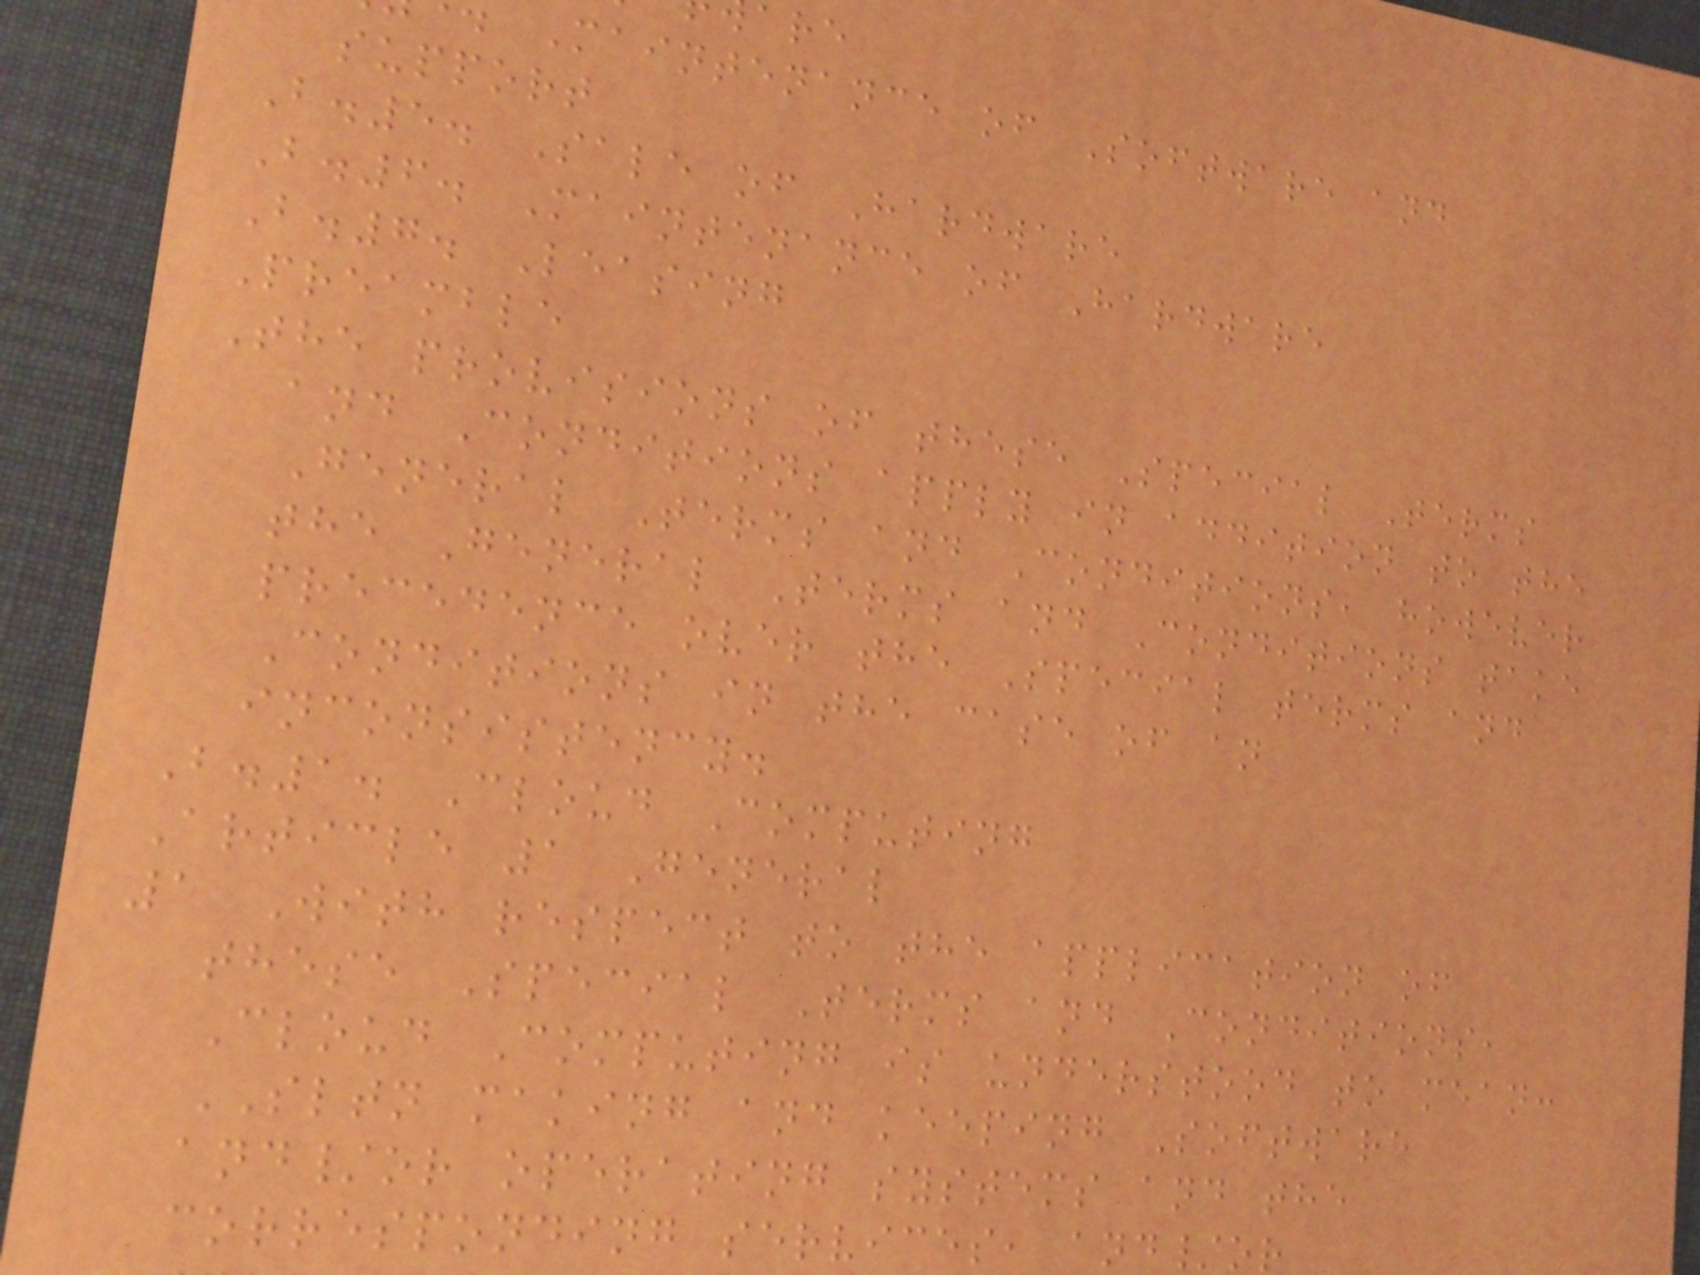Maintenance of Software and
support
B.5. Sale of Hardware
B.6. Maintenance of Hardware
B.7. Leasing
Preamble
The provisions of these Special Terms
and Conditions apply in addition to the
General Terms and Conditions, however
the General Terms and Conditions take
precedence over the Special terms and
Conditions in the case of an
inconsistency.
B.1. Cloud Computing
Article 1 General
1 With respect to the application of
these Special Terms and Conditions,
Cloud Computing is understood to mean:
SLTN making and keeping Software
and/or operating systems and the
corresponding services, and/or
